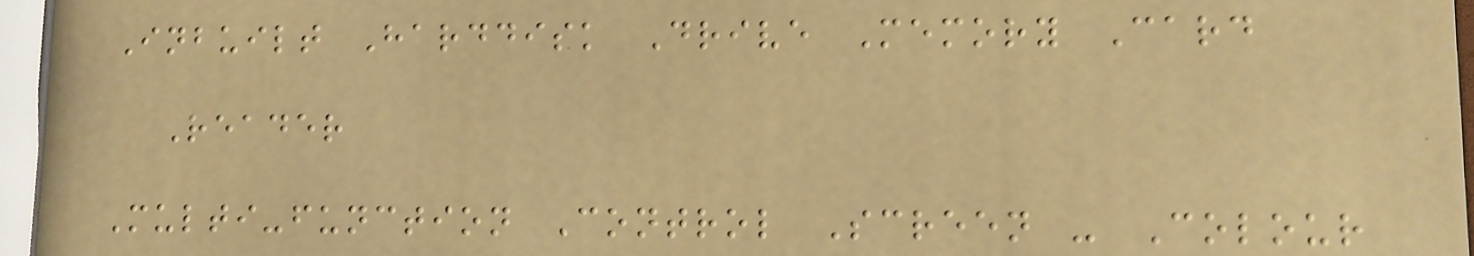Inbuilt Harddisk Drive Memory Card
Reader
Multi-function Control Screen - Colour
